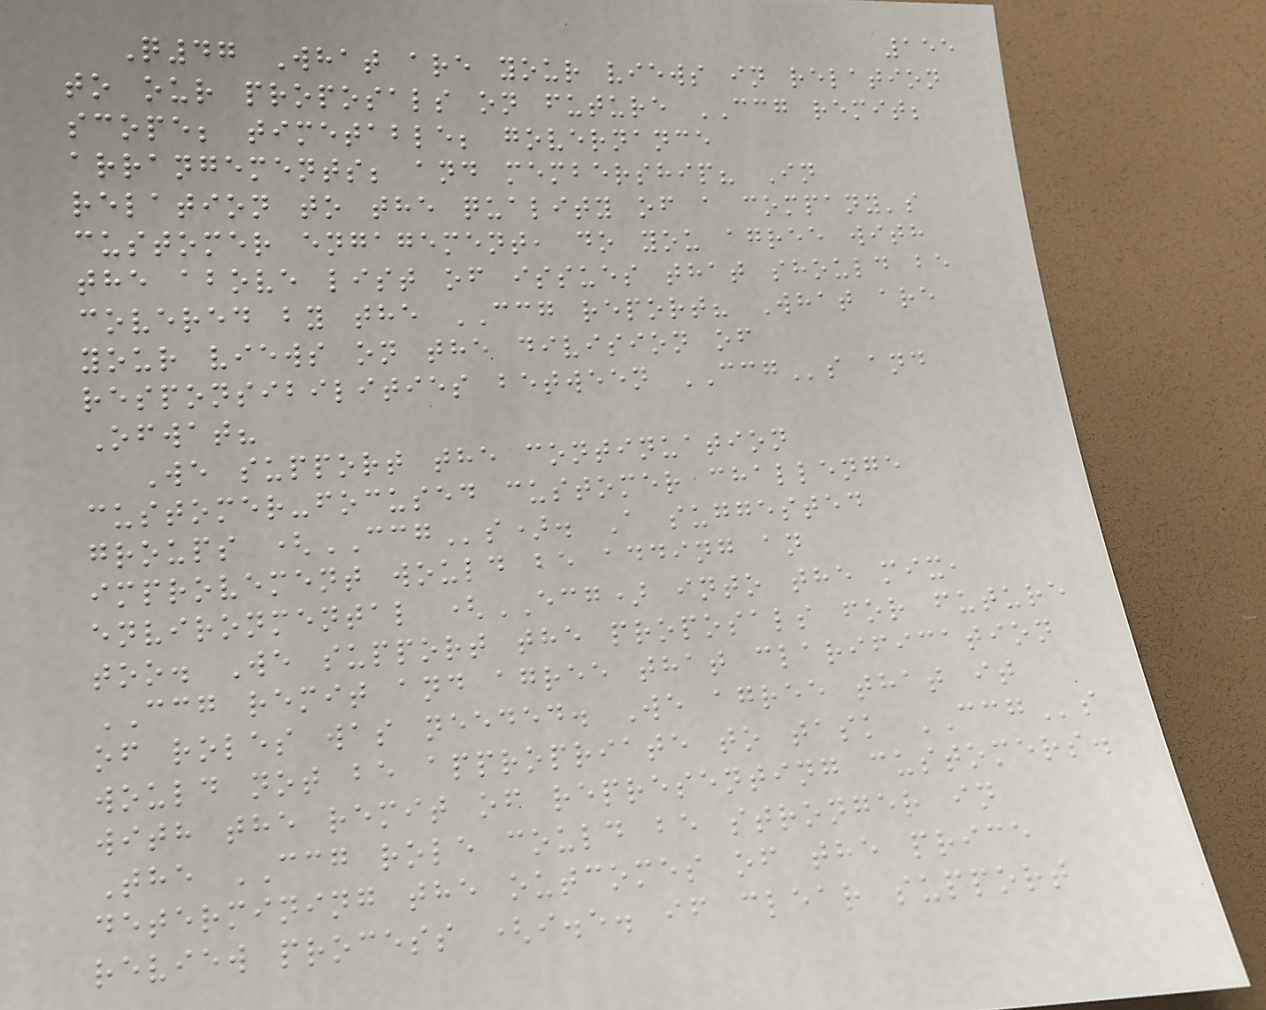155
Q47 What are your views in relation
to our proposals on future CCG remit;
scope; timetable; governance
arrangements; and membership? In
relation to the quality of a company's
customer engagement, do you agree with
the above list of issues that should be
covered by the CCG report? What are
your views on the division of
responsibilities between CCGs and
Ofwat?
We support the continuation
customer-focused customer challenge
groups (CCGs). A suggested
improvement would be adding an
environmental (ECG) into the mix,
too. We support the proposals for future
CCG remit and agree that clarification
of roles was needed. We agree that it
would not be appropriate to task CCGs
with the remit of representing customers.
The CCG role could be stronger in
determining the outcomes of the price
review process (i.e. if clear support
